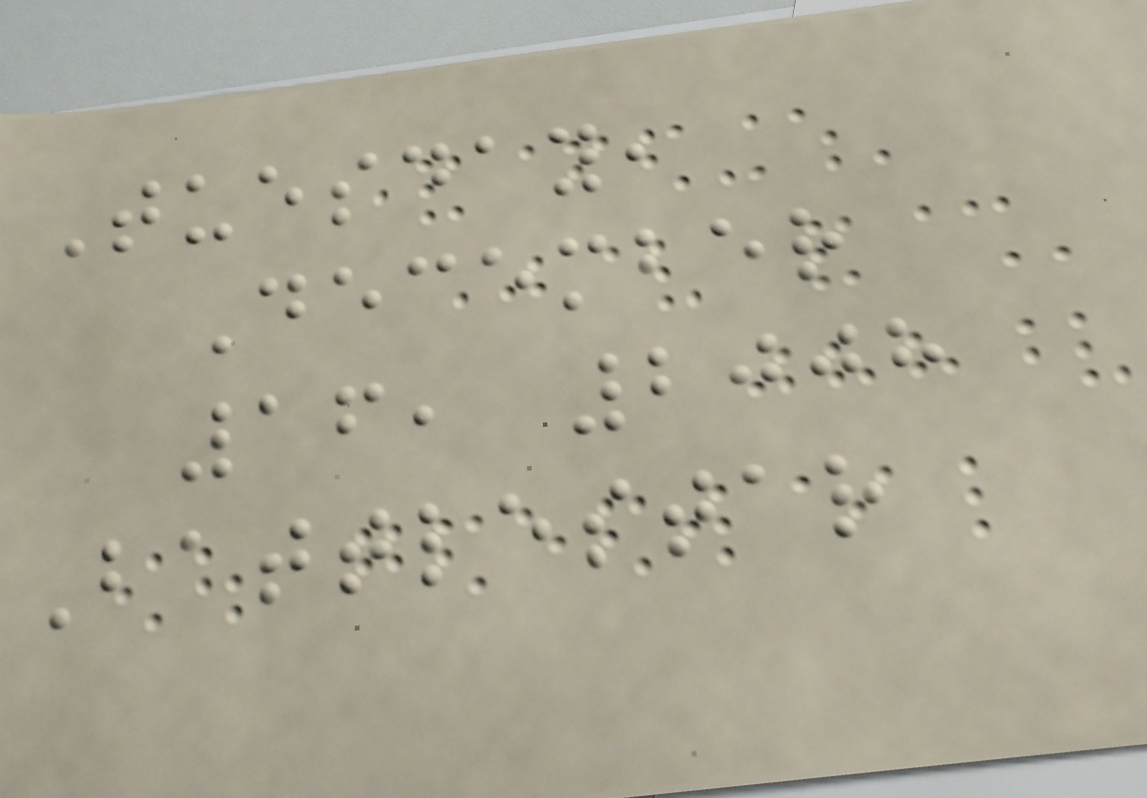Tuesday,
December
16, 2008
Battlestar
